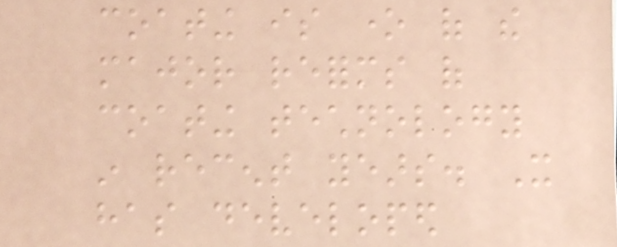coating is one of the
major reforms of
coating technology
in recent years. It
has developed
